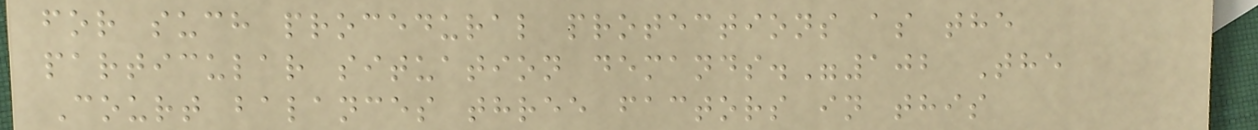for such procedural protections as the
particular situation demands."102 The
Court balances three factors in this
